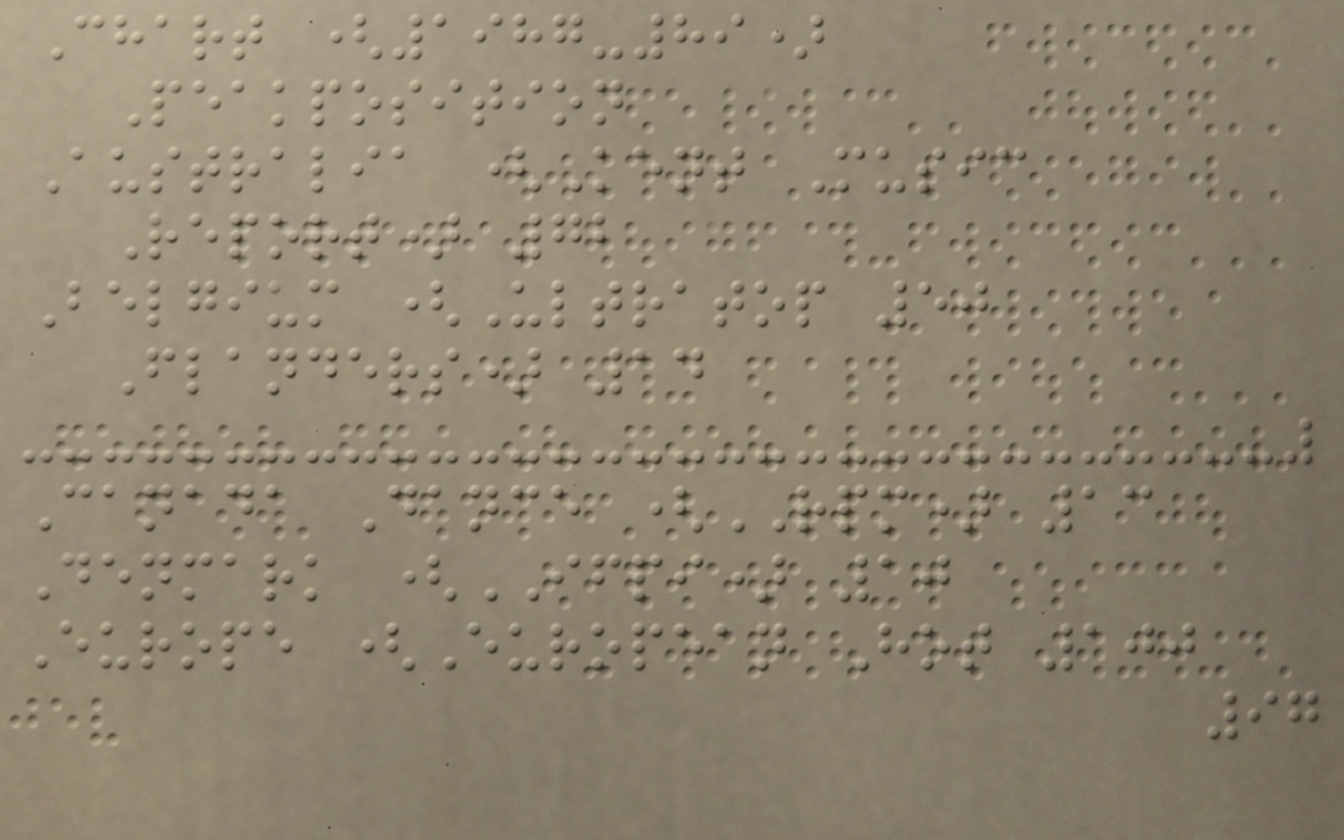Chart (1987-89)
Peakposition
Australia (Kent Music
Report) 72
Belgium (Ultratop 50
Flanders) 14
Canada Dance (RPM) 13
Denmark (IFPI) 10
Europe (European Hot 100
97
